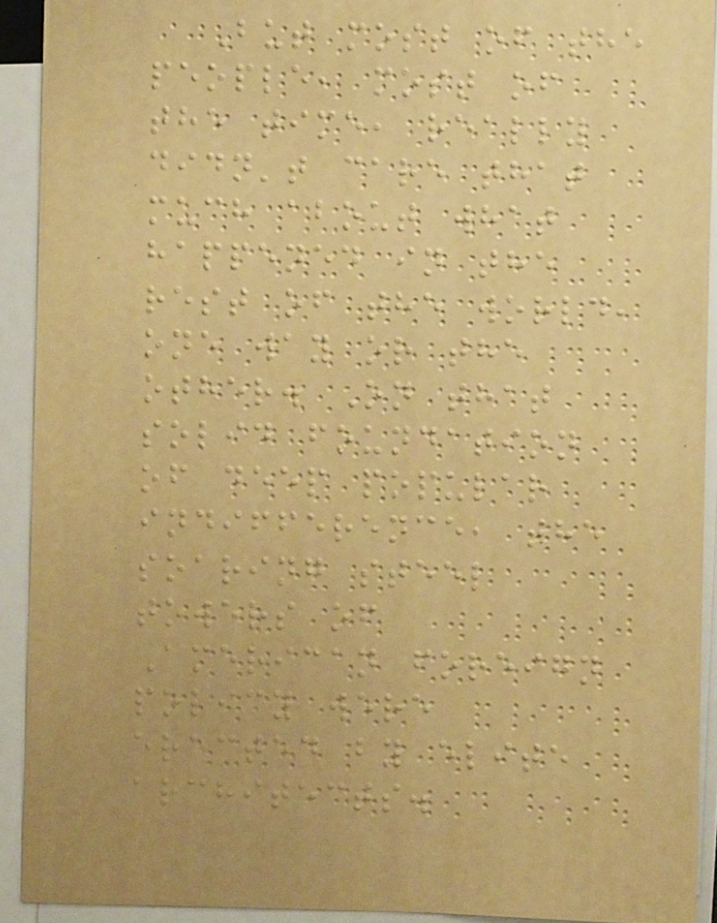But most of the
people, most of
the time, really
didn't care that
much about what
happened in the
rest of the world,
one way or the
other. On that
solid foundation
of deep popular
indifference, the
soaring steel
towers of
American foreign
policy were
erected by elite
architects.
